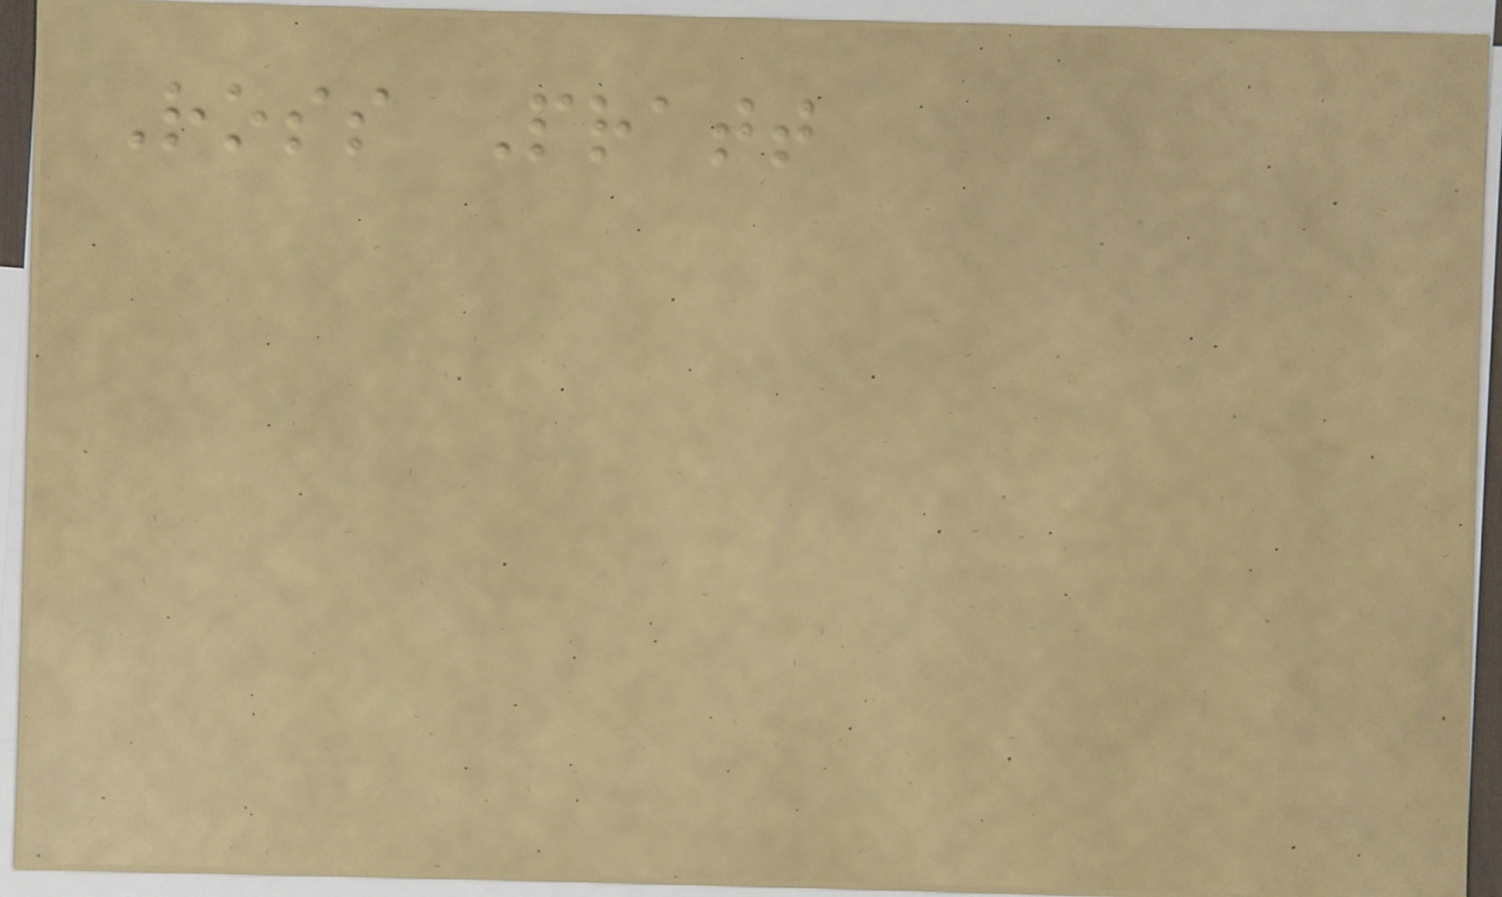Ross Pratt
